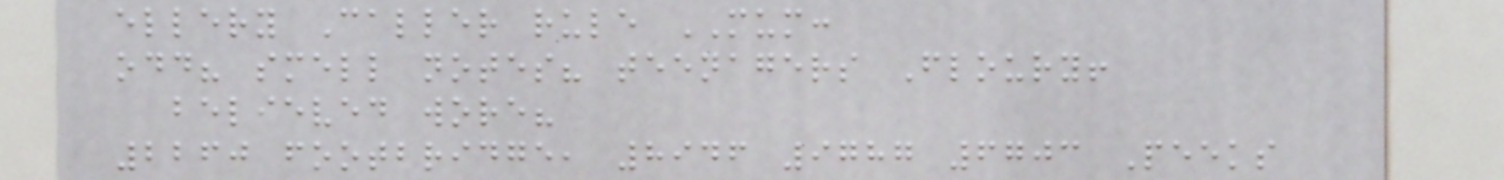ellery Caller rule MUM:
odd? smell notes? teenagers Floury!
believed wore?
2260 footbridge, 8946 9787 6703 Peeks
